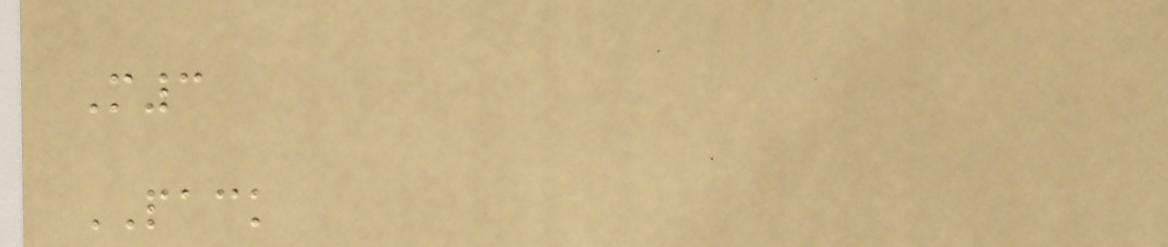M3
PACK
